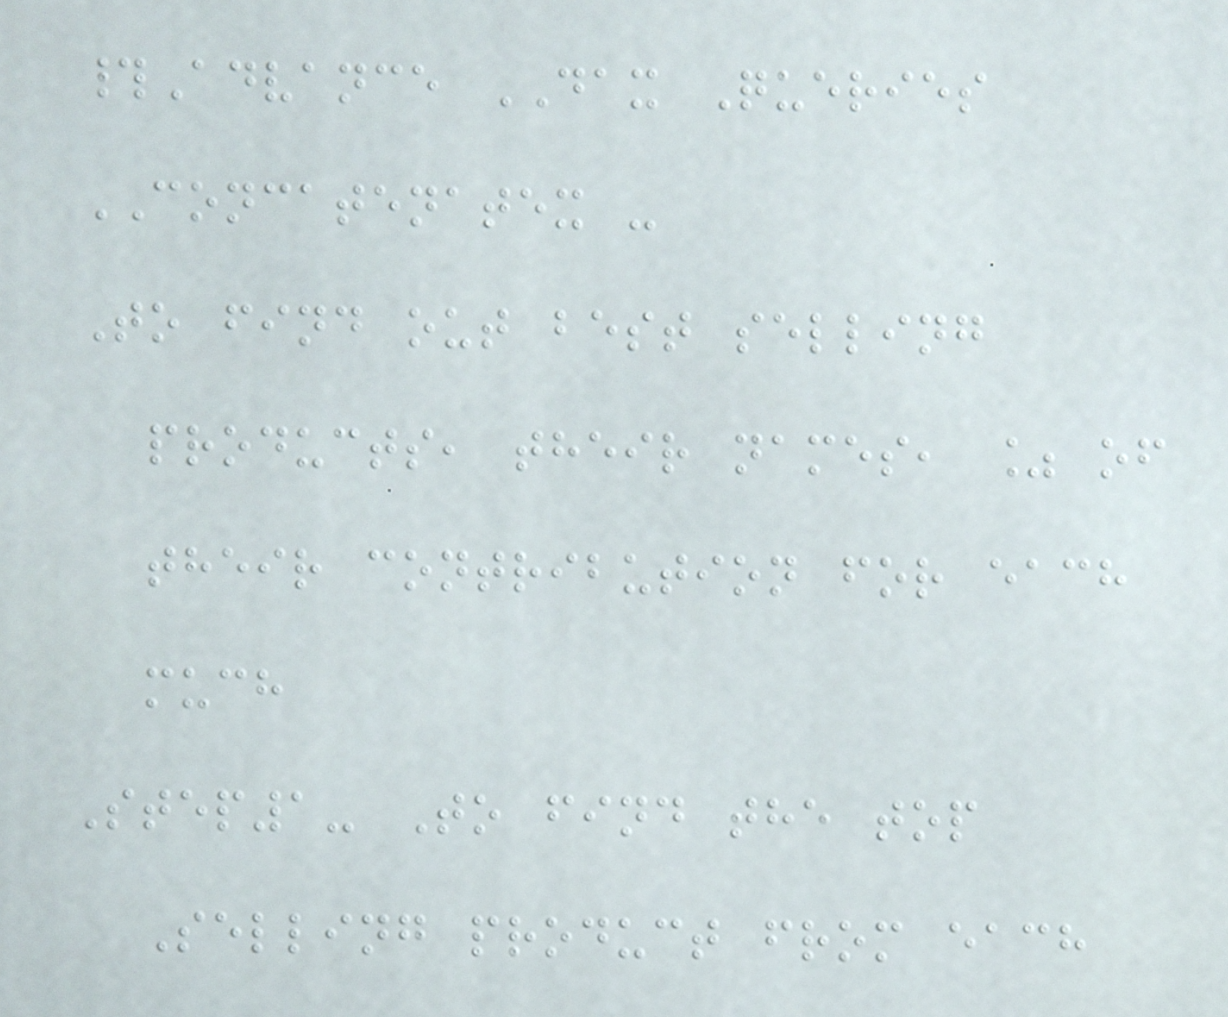#Advance DAX Queries
CONCATENATEX -
To find out best selling
products, their names, % of
their contribution for each
much
Step1- To find the top
Selling product from each
